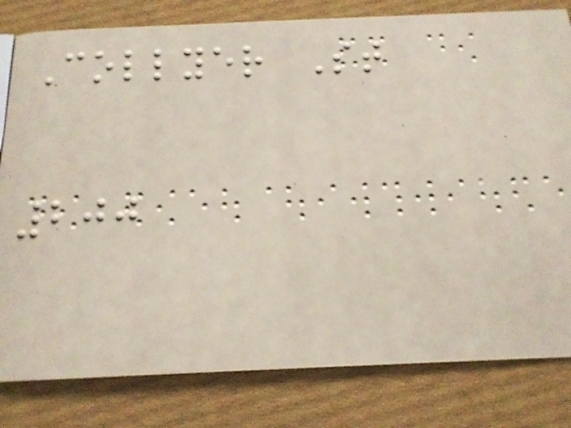Collyer St
200
